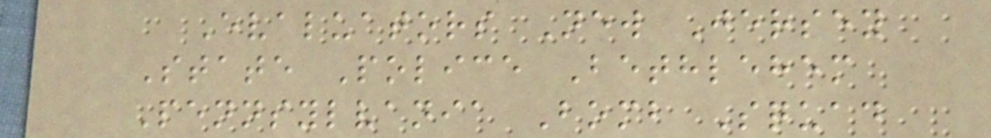Evaluators New Jersey
State Police Bethlehem
Pennsylvania Bomb Squad
